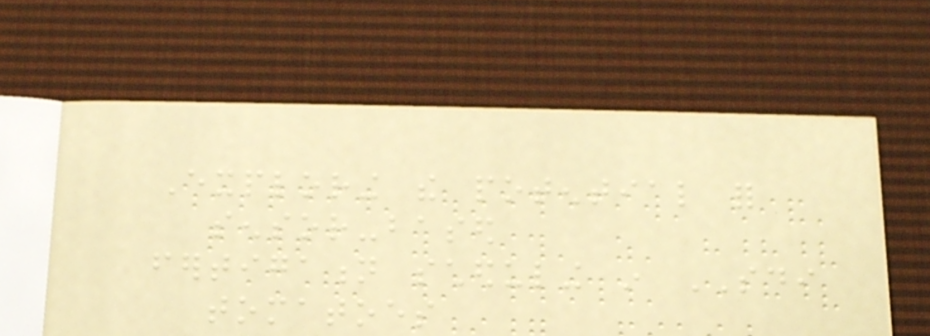Exploring the potential for
sensor-based
fertigation scheduling in SDI
tomatoes
